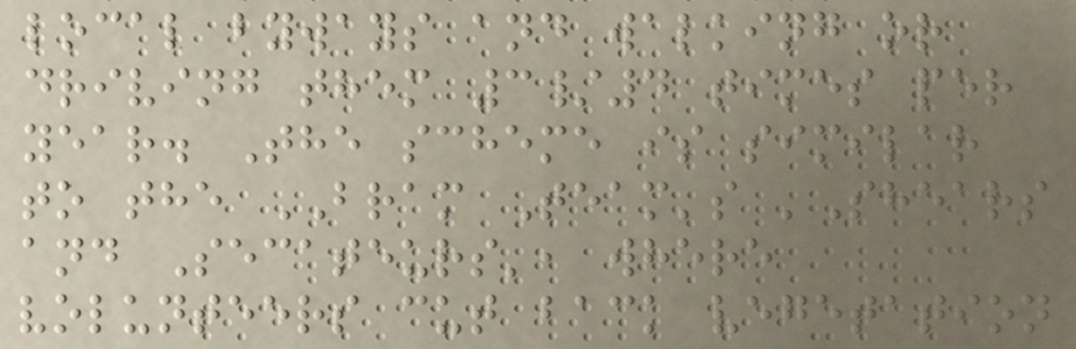local byways and walking or
driving them 3/4 times per
year. The scheme is similar
to the BRAM Team's 'Shears
and Secateurs', where
volunteers cut back vegetation
